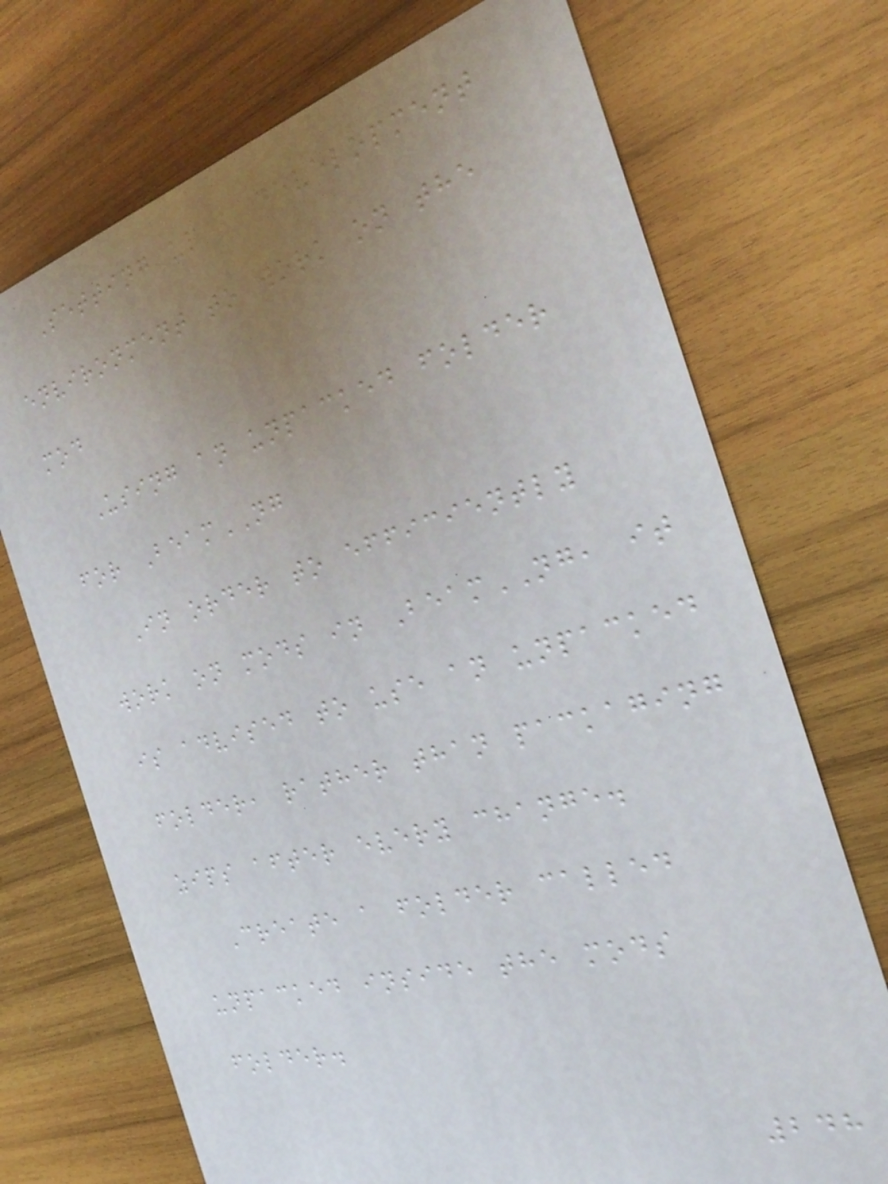Setting up a development
environment to work on the
mod
Using an unpacked folder
for BeamNG
In order to efficiently
work on mods in BeamNG, it
is advised to use an unpacked
folder, rather than packaging
zips after every change.
Create a folder called
unpacked inside the mods
folder.
248
